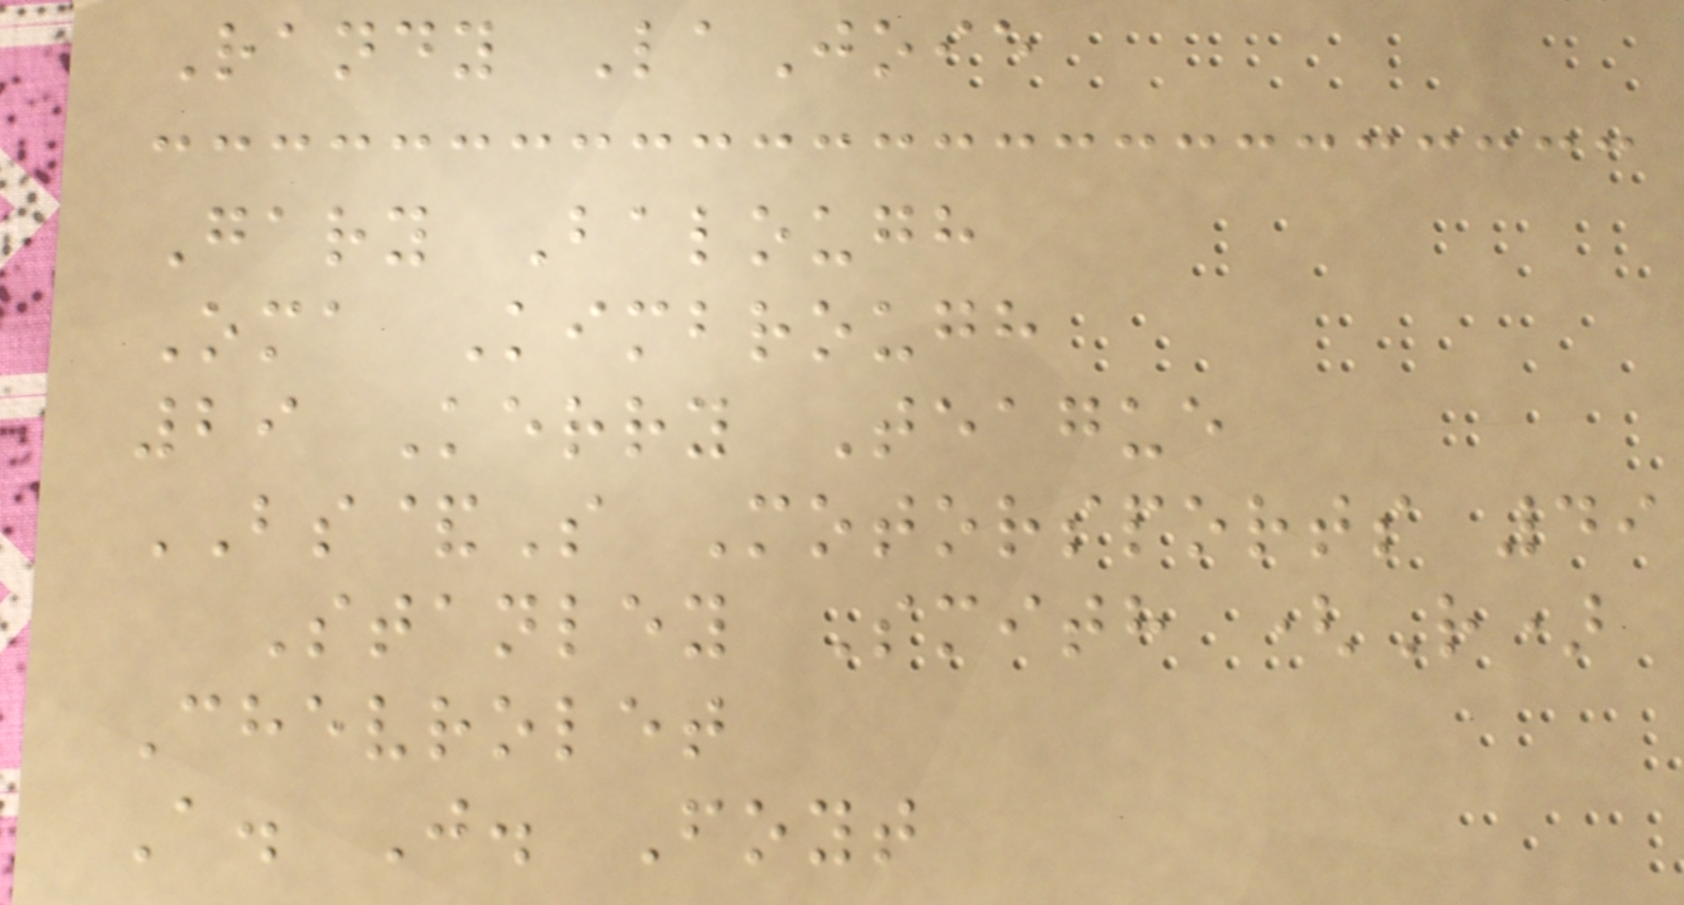Randy LaJoie
Gary Balough
Oma Kimbrough
29 Kerry Teague
BS&S Motorsports 49
Stanley Smith (R)
Chevrolet
A. J. Foyt
